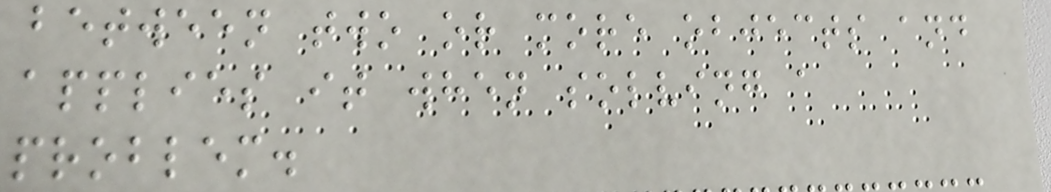between two or more objects and
applies it when solving a
problem.
